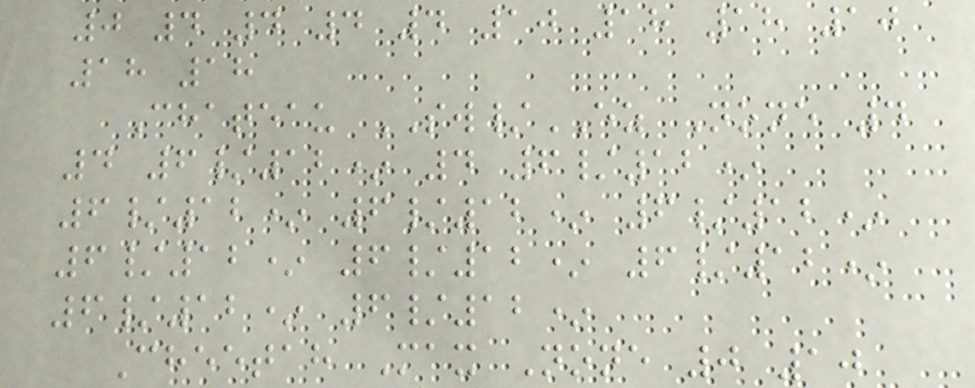0 4 4 4 4 10 18 18 10
18 18
Chateau SW/EZ None 4
4 6/12* 4 6/12*
6/12* 6/12* 6/12*
6/12* 6/12* 6/12*
6/12* 6/12*
Cheetah Max None 0 10
